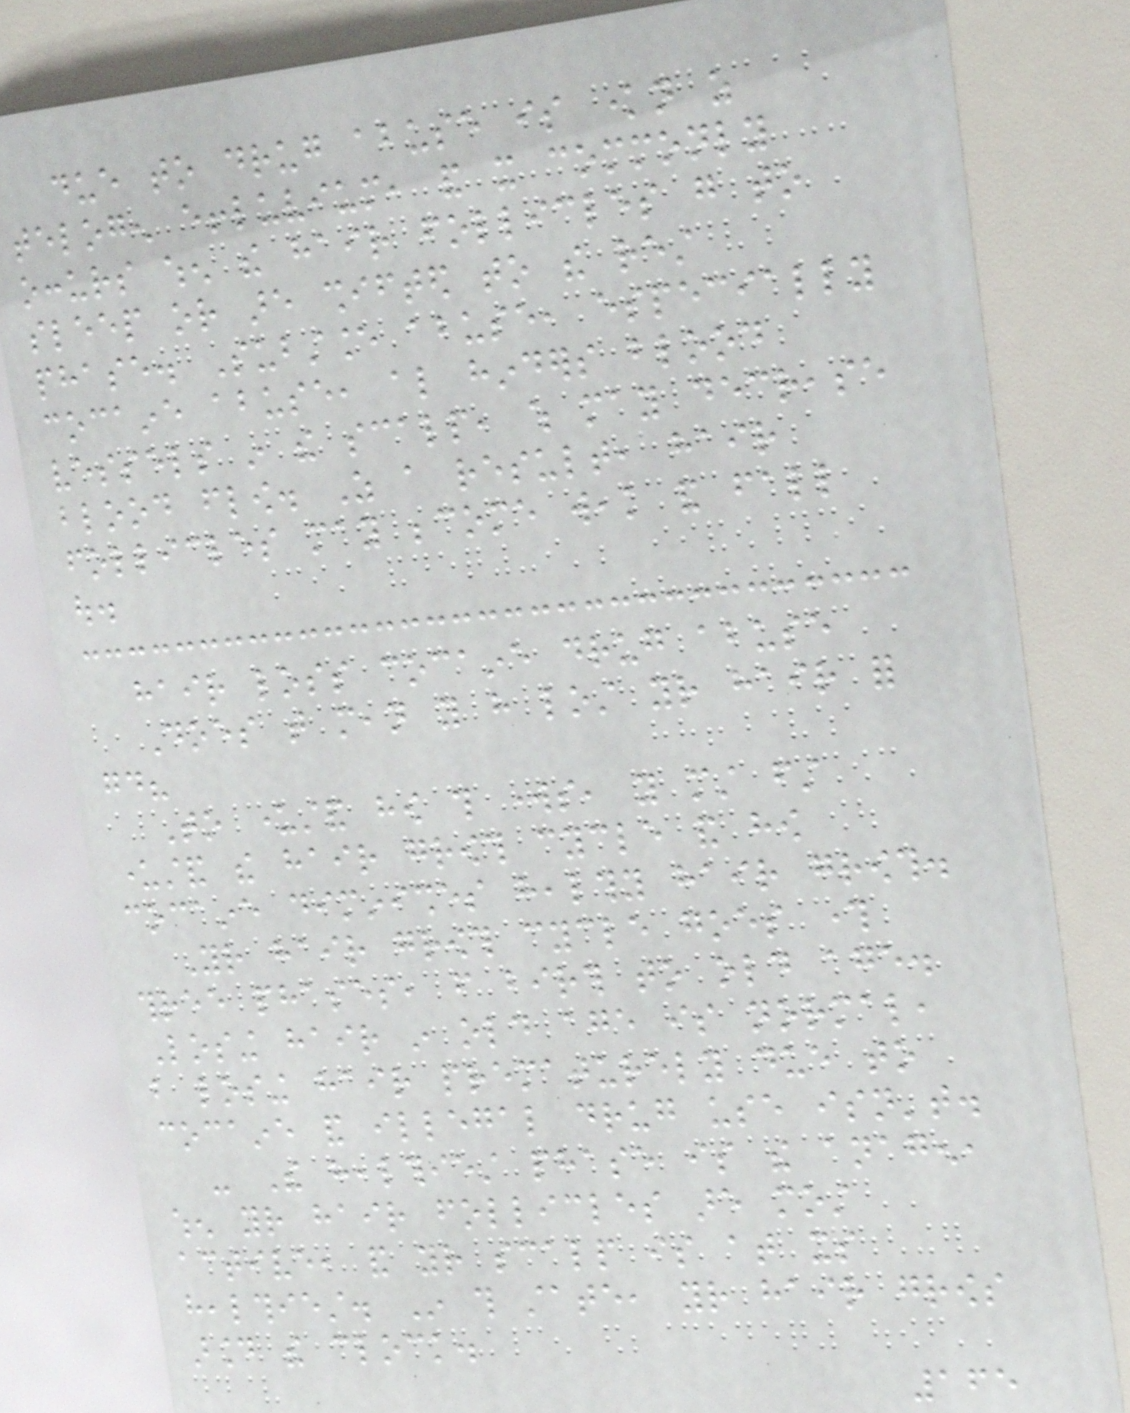due to drug abuse is known as
telogen effluvium, and it commonly
occurs when the hair follicles go to
sleep or are shifted to the rest
phase. Substance abuse, especially
cocaine abuse, also hinders blood
vessels in the scalp, which may decrease
blood flow. As a result, hair
follicles may become weak and fall
out.
hair loss cocaine drug abuse
Does that mean you have lost your hair for
good?
To understand how this works, you must first
understand the hair growth cycle and how
cocaine diminishes healthy hair growth.
Your hair growth cycle goes through
three phases, from birth to old age.
Losing hair in old age is normal,
but losing hair prematurely due to
cocaine and illegal drug use isn't.
- The healthiest phase is the anagen,
when your hair follicles are most
active, and your scalp is at its
healthiest. In this state, your hair grows
around the clock.
165
